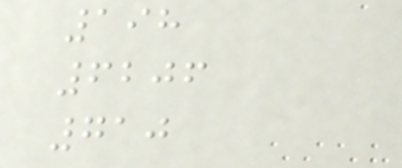198
6206
710
